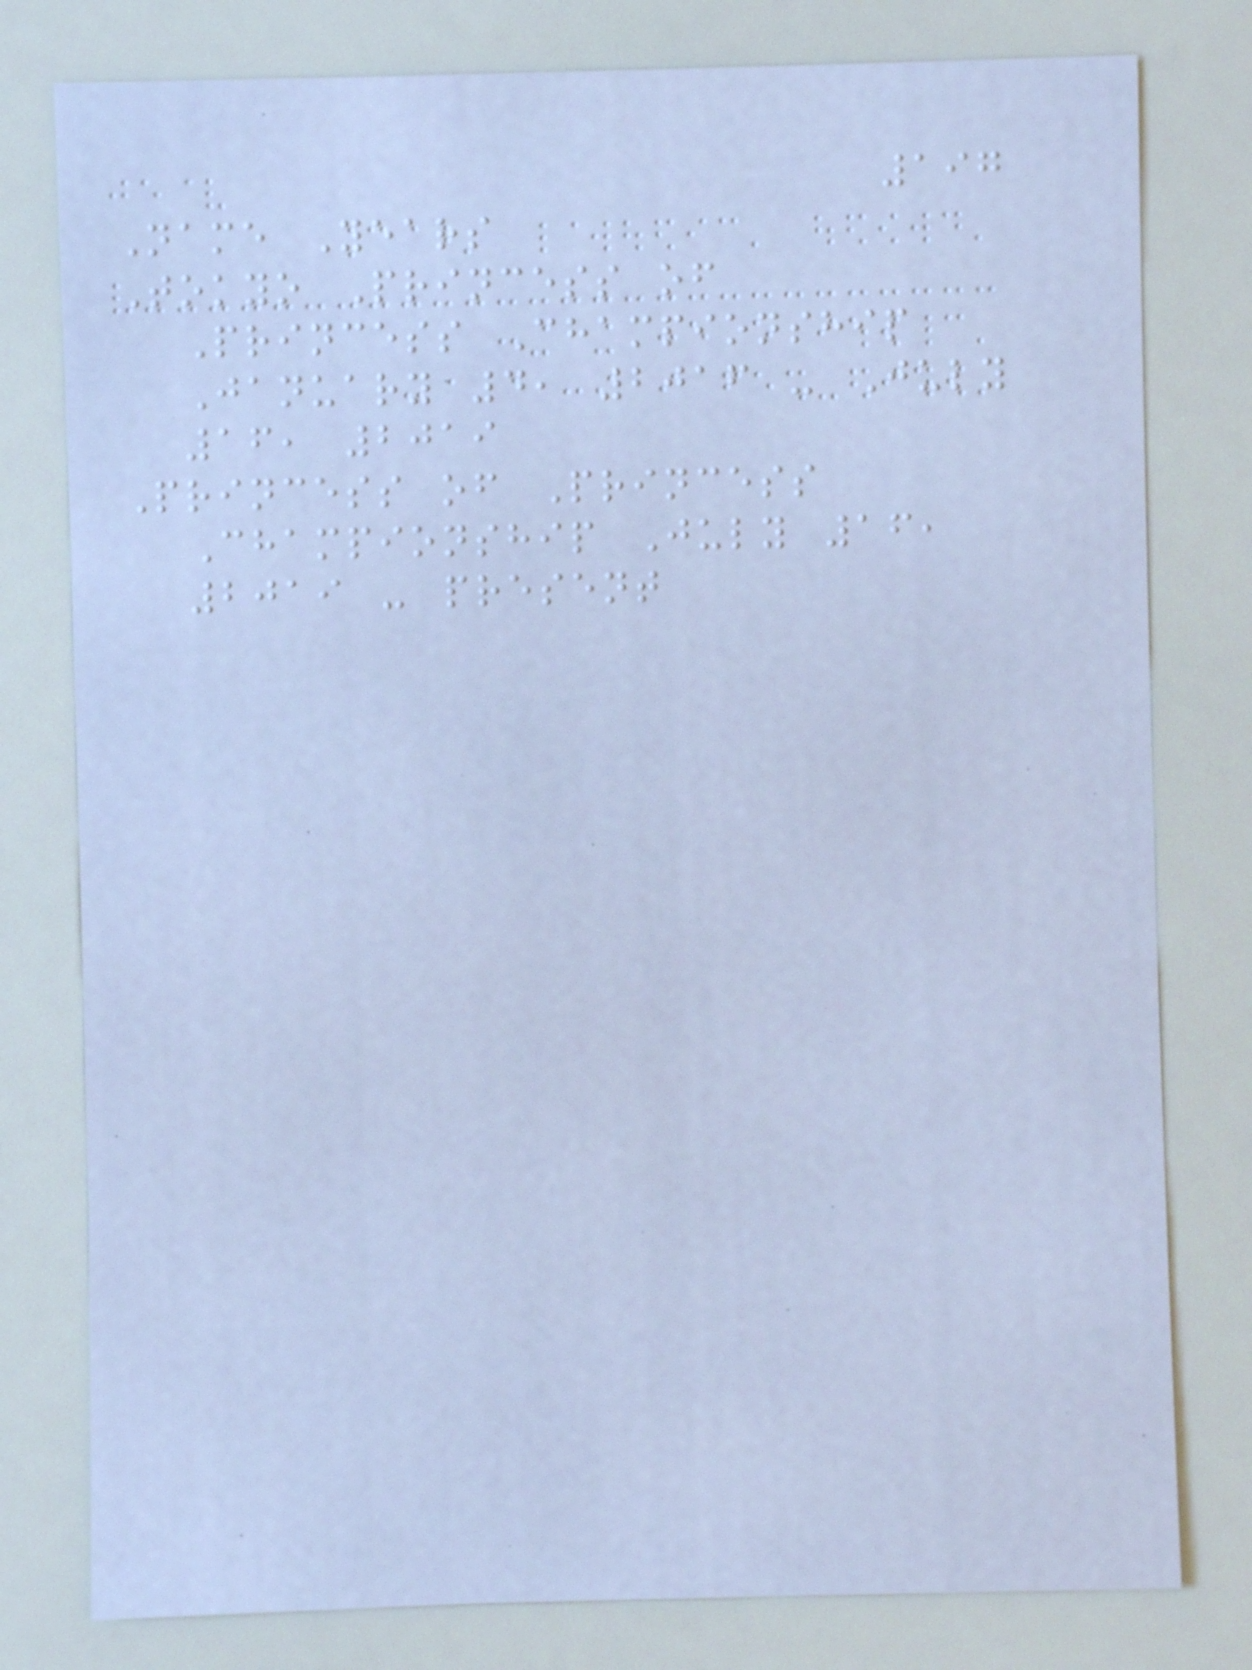197
Name Years
Tokyo Princess of
Princess Championship
January 4, 2016 - July
16, 2019
Princess of Princess
Championship July 16,
2019 - present
